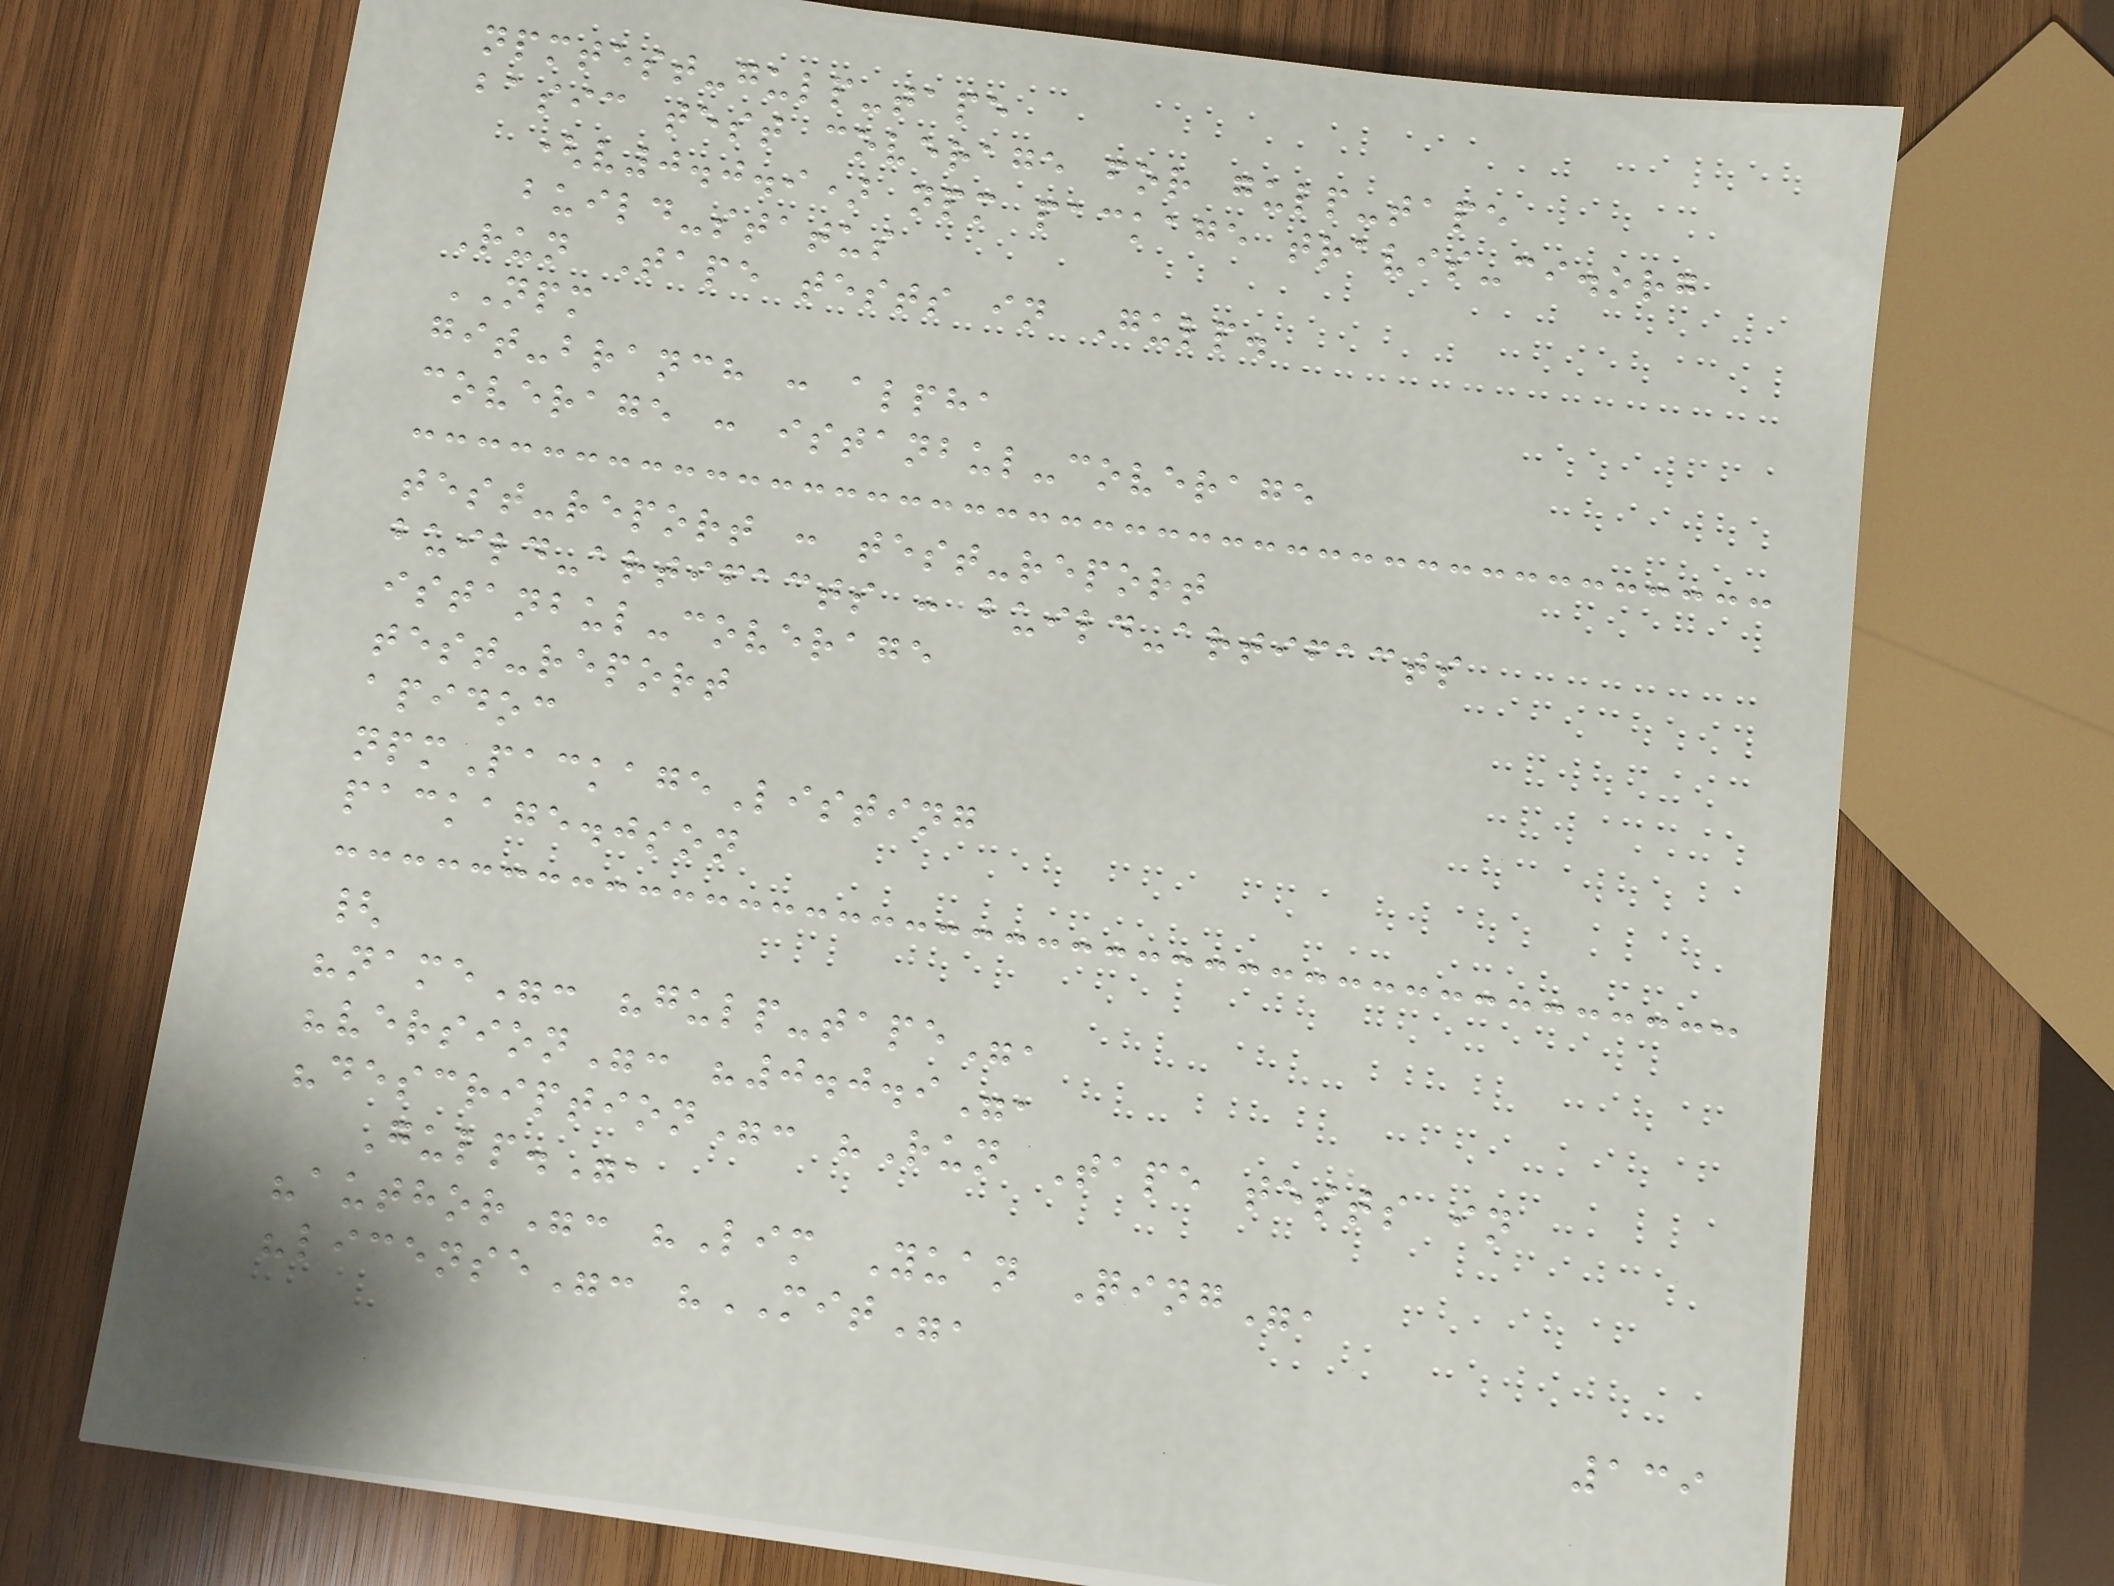npmtest-gulp-tape
basic test coverage for gulp-tape
(v0.0.9) npm package travis-ci.org
build-status
Run Tape tests in Gulp.
NPM
git-branch : alpha
coverage : istanbul-coverage
test-report : test-report
build-artifacts : build-artifacts
istanbul-coverage
test-report
apidoc
npmPackageListing
package.json
{
"name": "gulp-tape",
"version": "0.0.9",
"description": "Run Tape tests in
Gulp.",
"author": "Lim Yuan Qing",
"license": "MIT",
139
